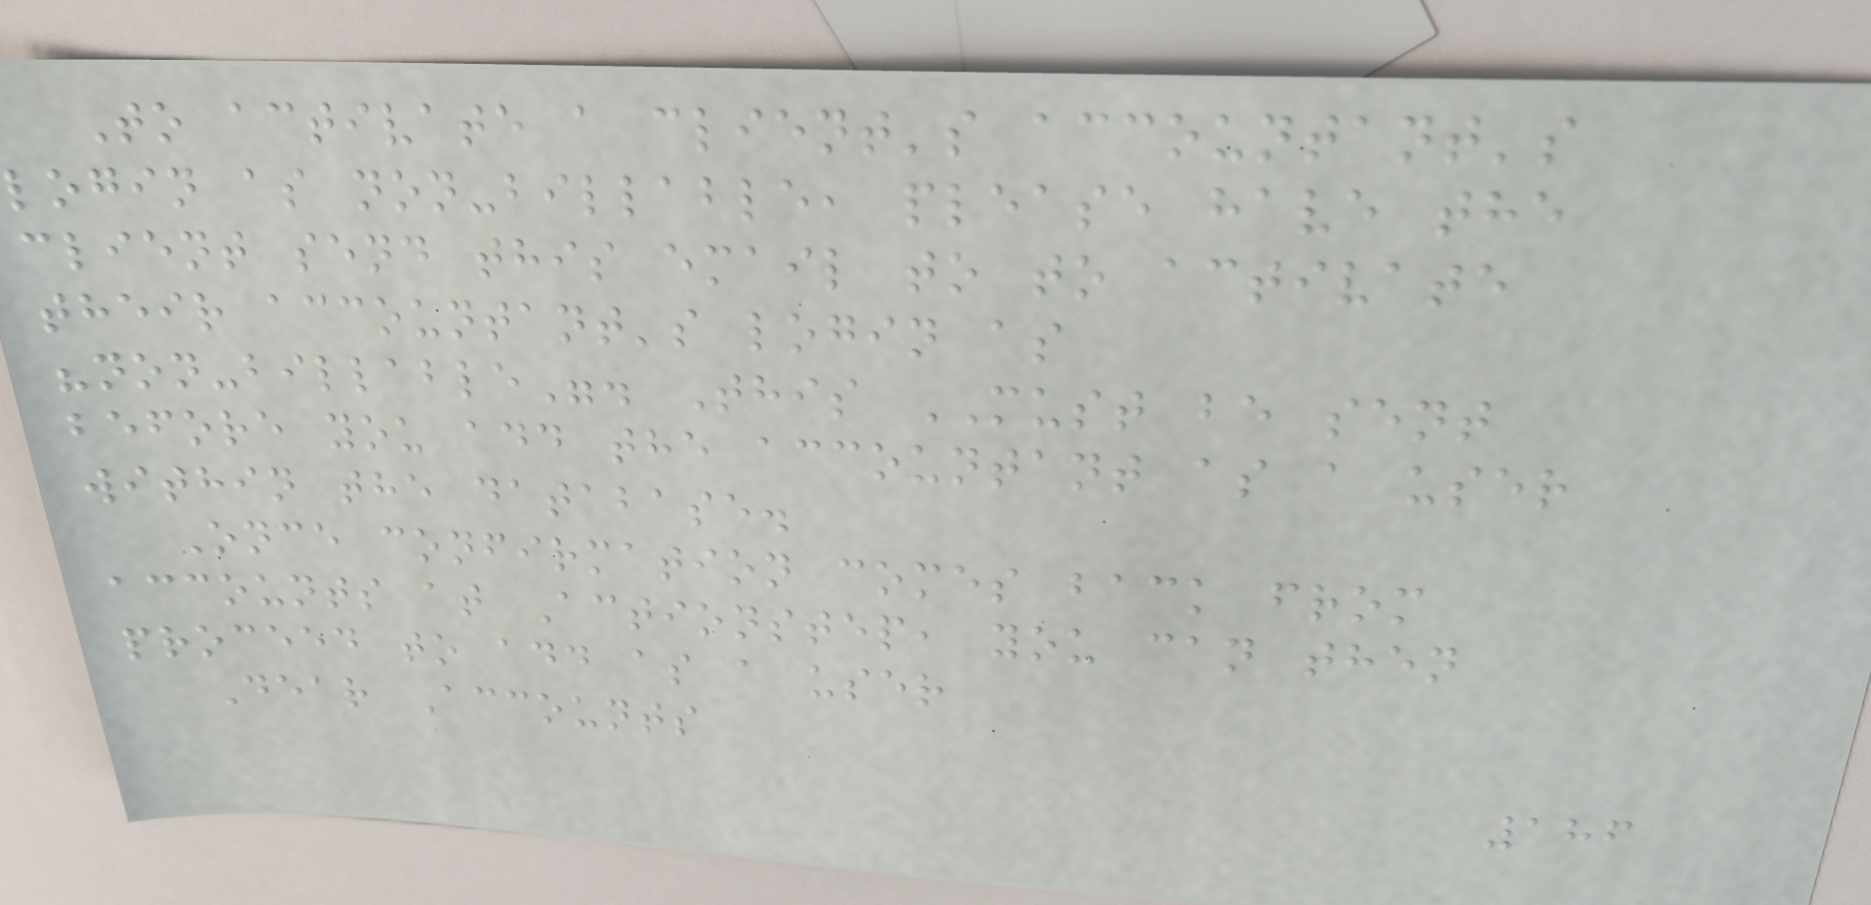To activate a client's accountant's
login as non-billable, please have the
client send this email to to activate
their accountant's login as
"non-billable". This MUST be sent
before you add the accountant as a user
within the database.
Once confirmation comes back from
accounts at Actionstep, you can then
proceed to add as a user
Dear Accounts
186
